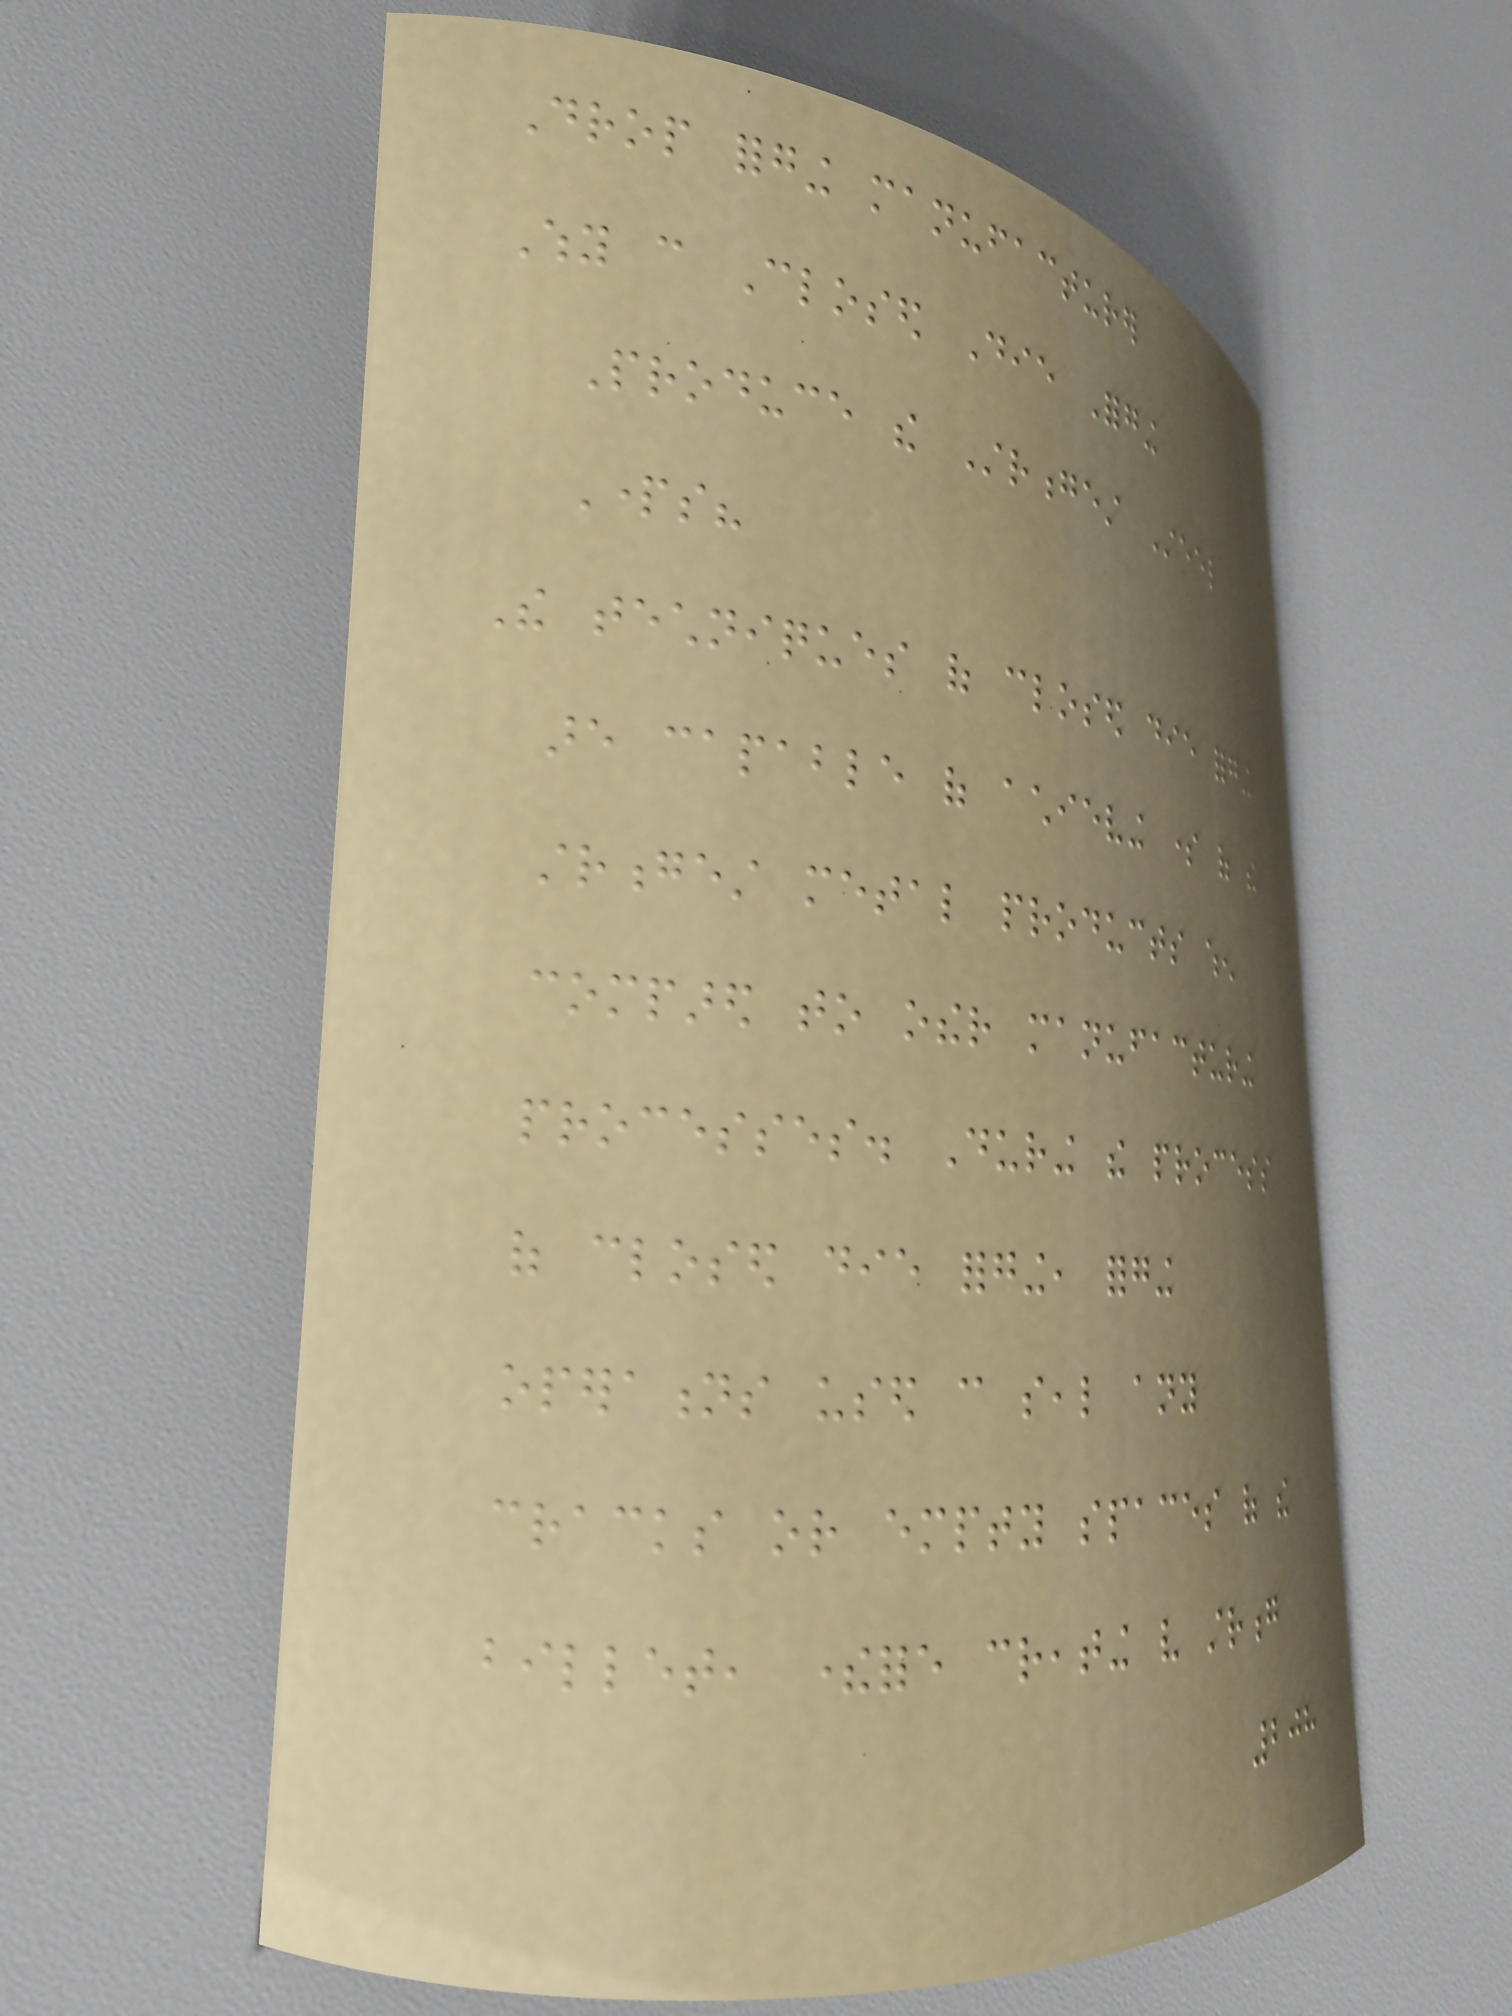Drop forging manufacturer
Why can Closed Die Forging
Produce the Strongest Steel
Parts?
The techniques of closed die forging
are capable of achieving some of the
strongest metal products when
compared to other manufacturing
processes. During the process
of closed die forging, forging
operations used can seal any
cracks or empty spaces of the
billet, therefore creating very strong
208
